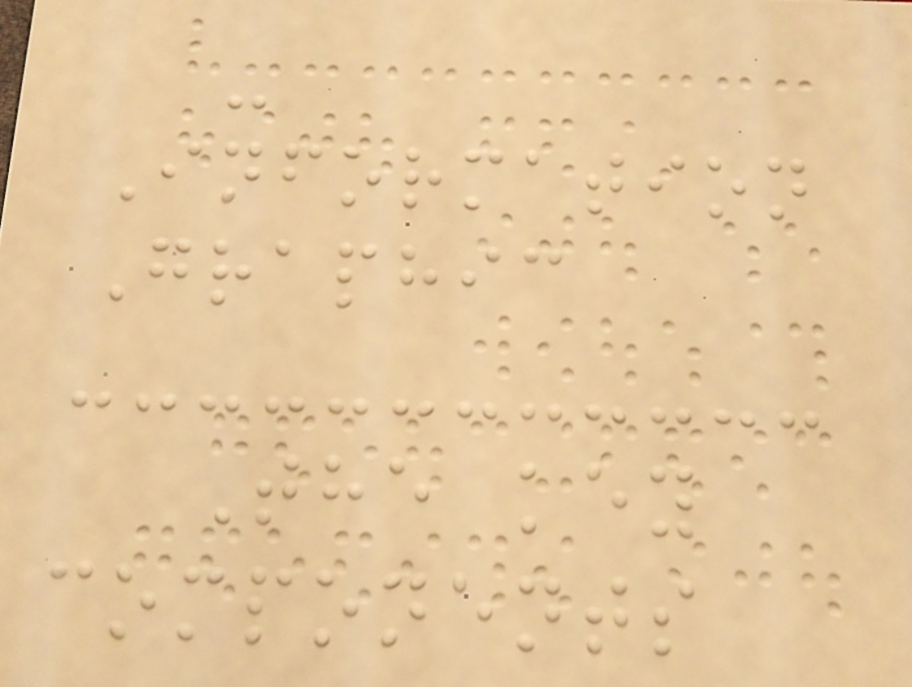-
Information
Graphic
The key
components
